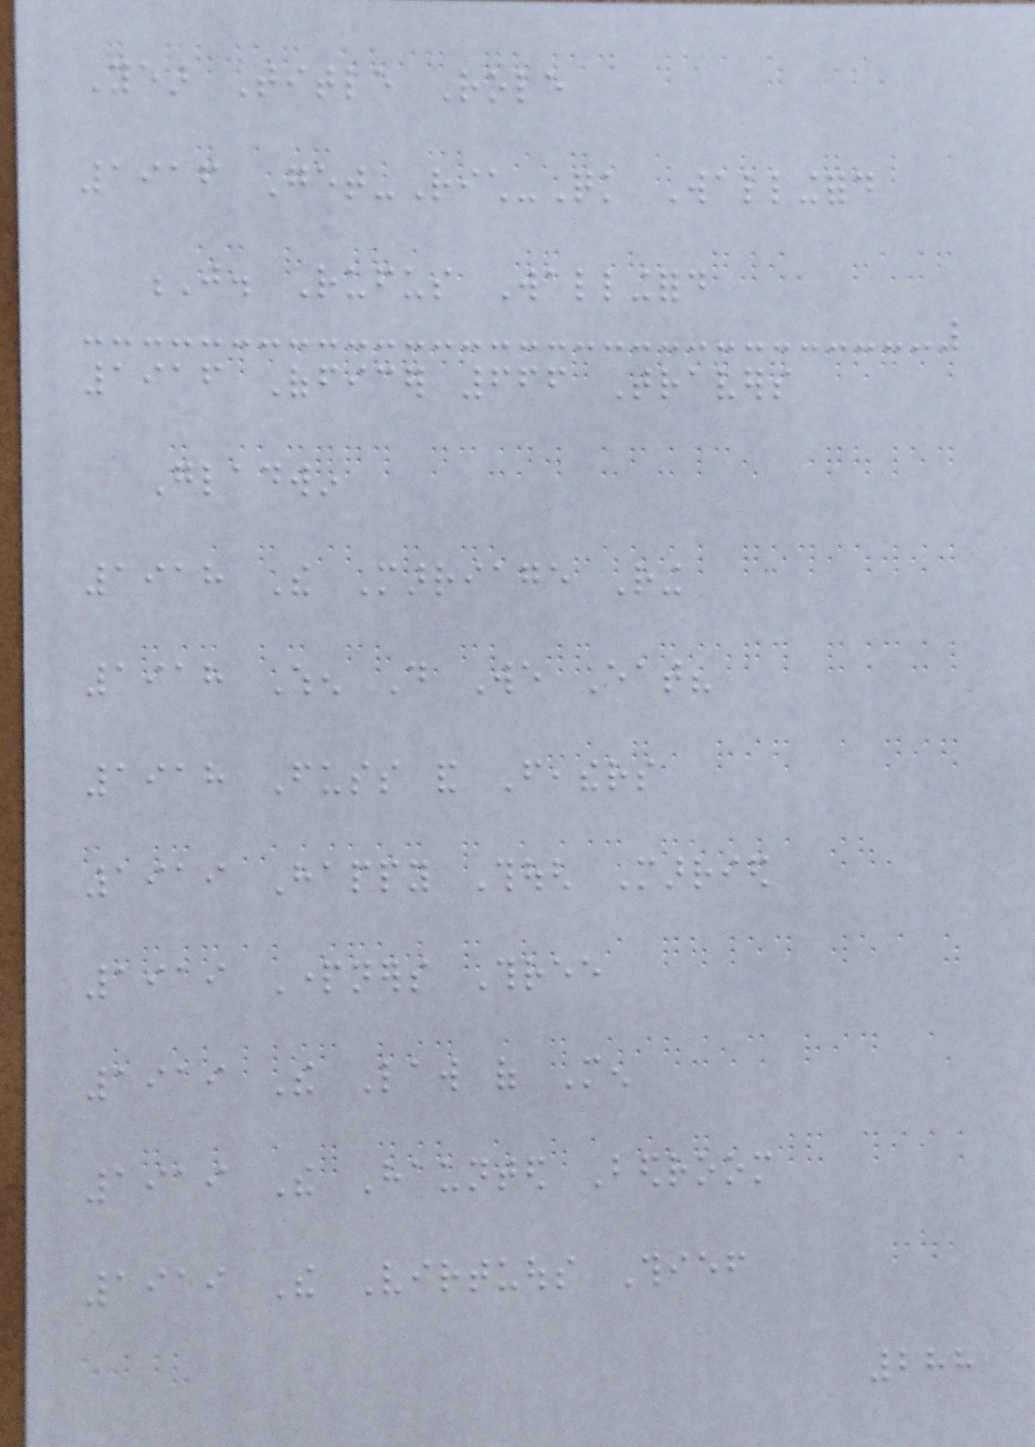Year Title Role
1916 Get-Rich-Quick Wallingford
J. Rufus Wallingford
1916 Officer 666 Travers
Gladwin
1918 The Marriage Ring
1918 When Do We Eat?
1918 Fuss and Feathers
1919 Happy Though Married
1919 Partners Three
1919 The Law of Men
1919 The Haunted Bedroom
1919 The Virtuous Thief
288
